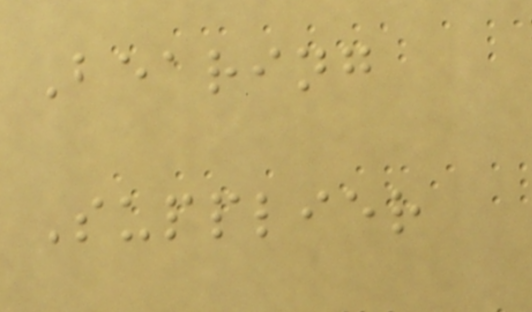Bearing
Supplier
